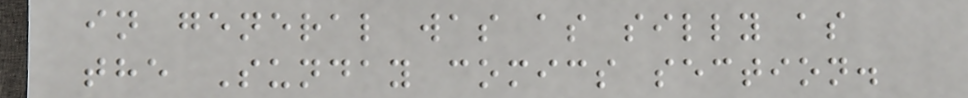in general was as silly as
the Sunday comics section.
